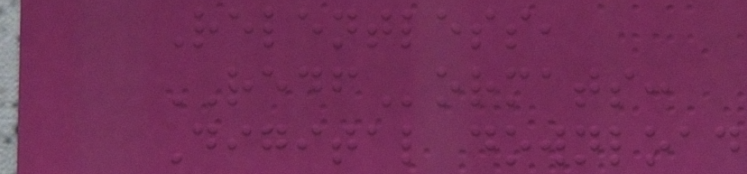Relentless,
REDFormats:
Digital download
